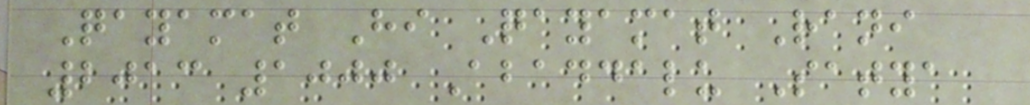Qayamat Hi Qayamat Rani
2013 1000 Abaddalu Satya
